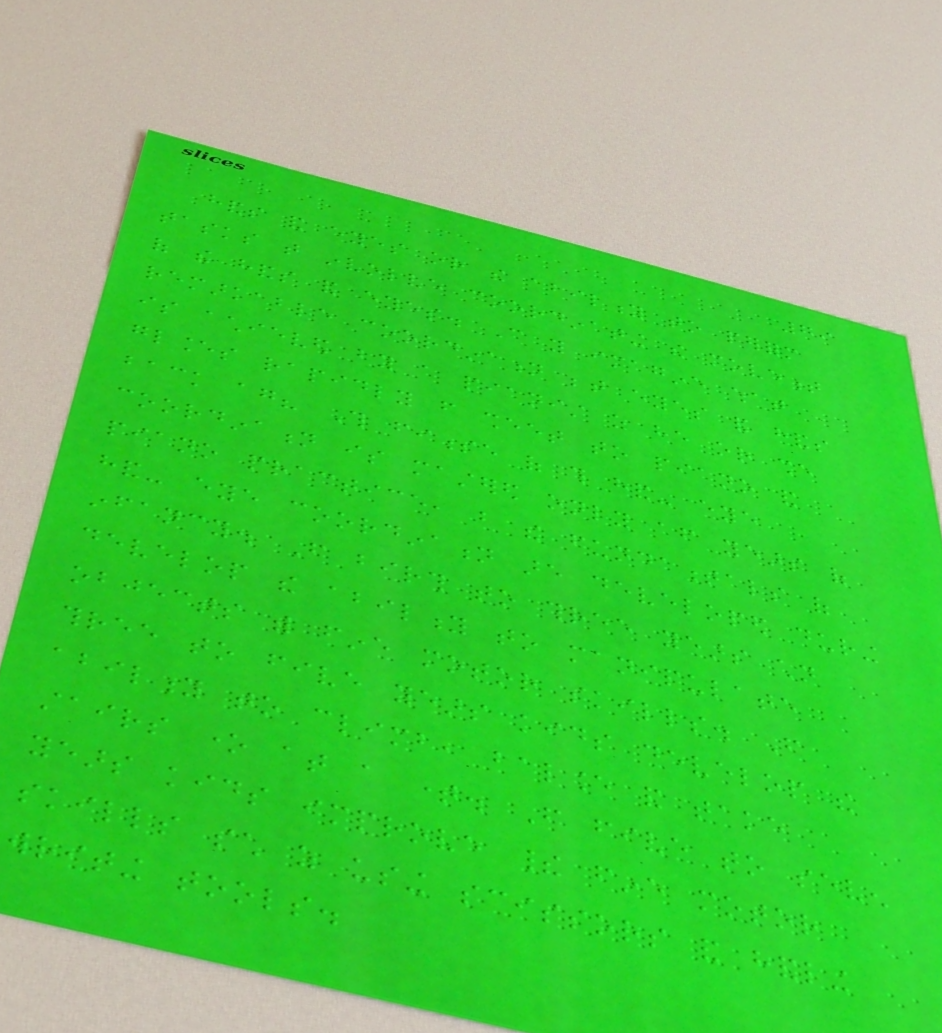79
hands and eyes or the ability to perform
tasks that involve coordinating the movement
of the hands and eyes. Can you imagine what
remarkable coordination between eyes and hands
is achieved by a pianist as he or she
glances rapidly from sheet to piano and
back again? This finesse of this hand- eye
coordination is mastered only after years of
piano practice, but the fundamentals of
hand- eye coordination are developed during
infancy. From birth to three years children
develop the ability to manipulate
objects with fine motor skills. From
three to five years kids develop the
ability to climb, balance and take
stairs one at a time. From five to seven
years kids improve their fine motor
skills such as using scissors and handling
writing tools.
